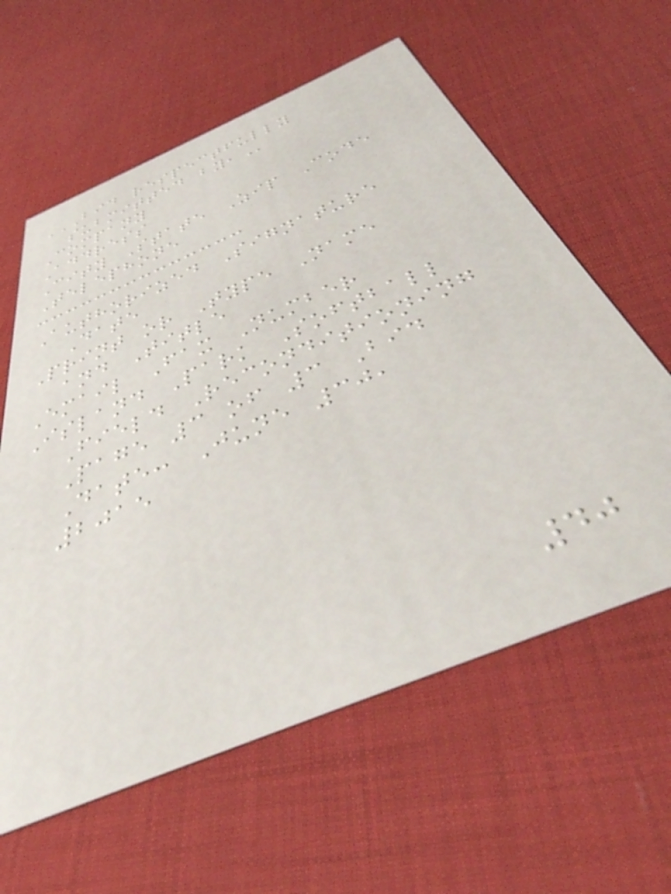BID RESPECTFULLY
SUBMITTED BY,
Company
Address
City State Zip Code
Telephone
Authorized Signature
Date
Print or Type Name
and Title
Email Fax Number
Island Park Softball
Field Reconditioning
Page 3 of 3 Bid
Date: June 30,
2015
40
